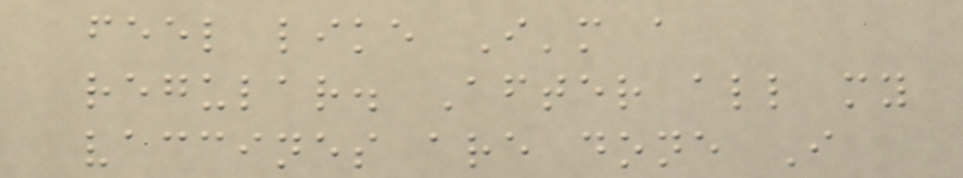feel like I'm a
regular. After all my
vaccines are done I
